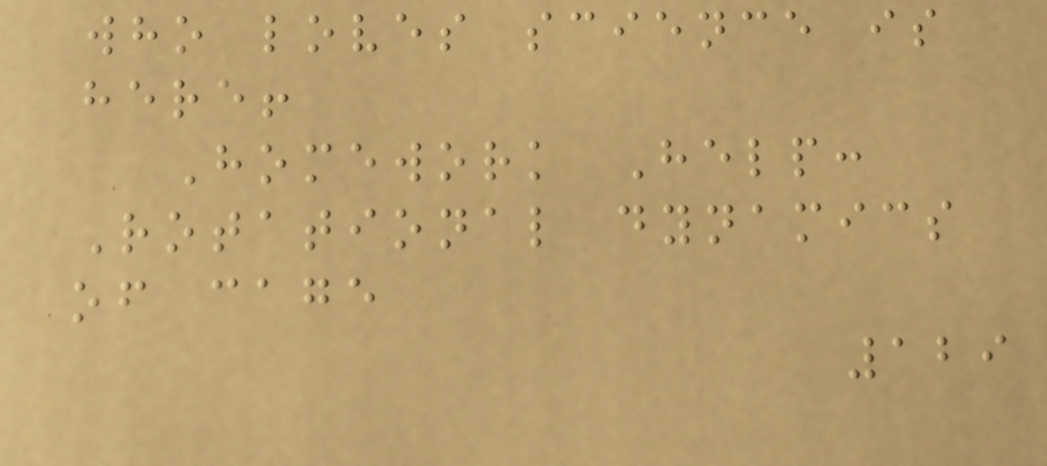who loves science is
here!
Homework Help:
Rotational dynamics
of cage
129
